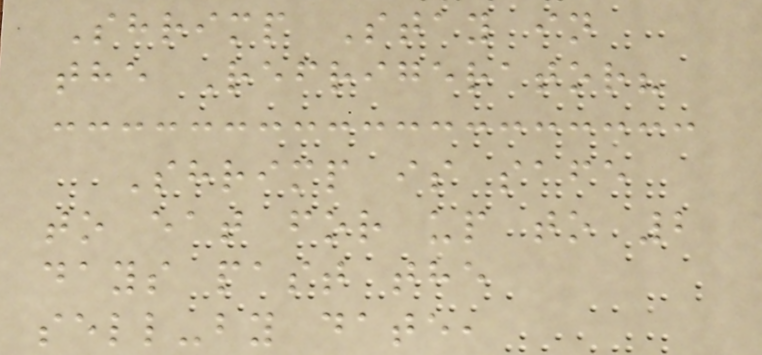Shrimp Stay in
the Refrigerator?
Shrimp is safe
to eat for up to 2
days past the
sell-by date,
